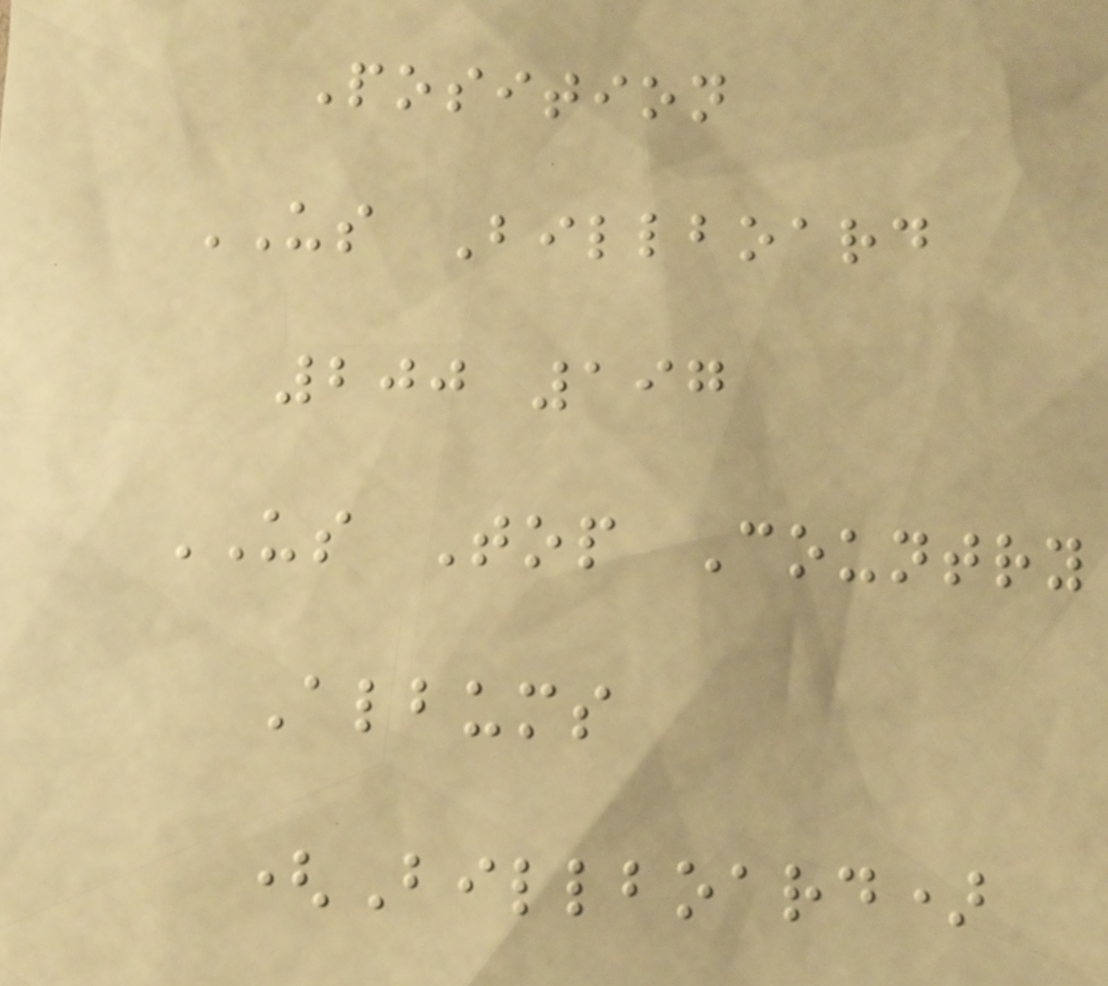Position
US Billboard
200 197
US Top Country
Albums
(Billboard)
